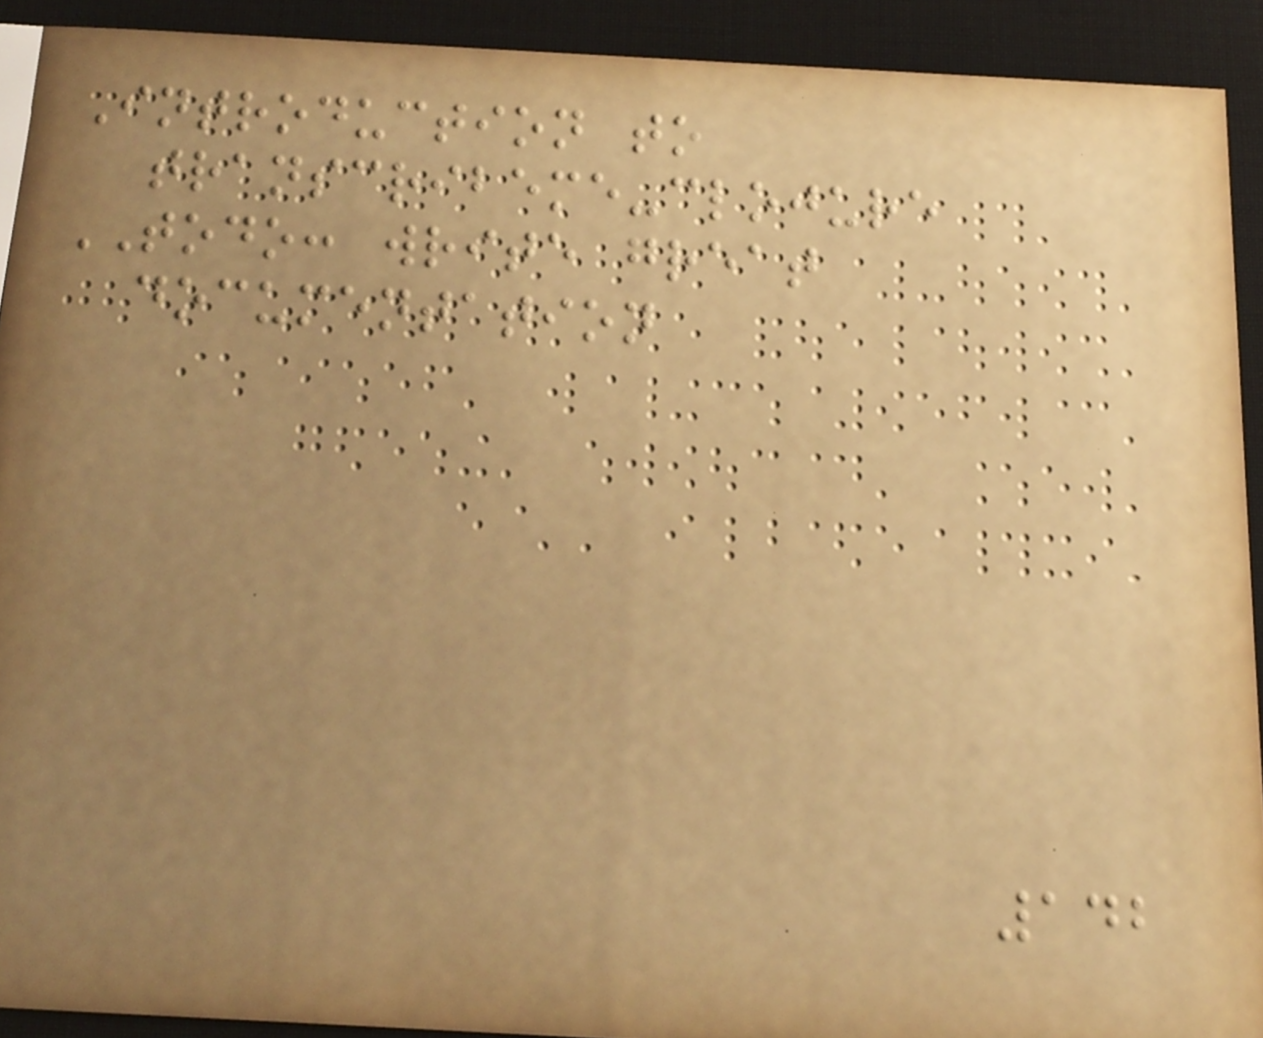Introduction to
transcribeme-clojure
TODO: write great
documentation
142
